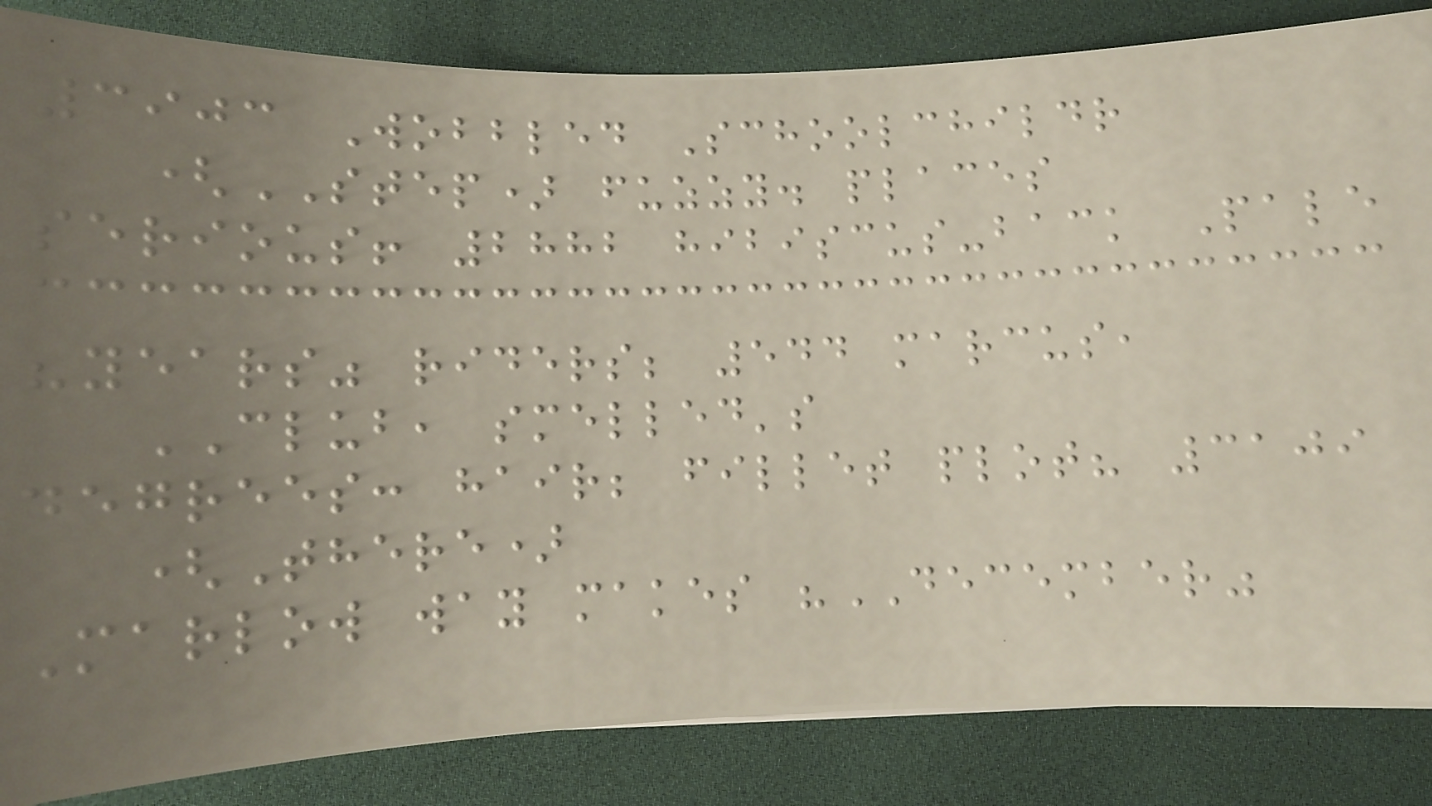3903 Wobbled Schoolchildr
(STEP) fuzzy. places
serious! 2882 hibiscus-back Pale
"years" riders; 544 marcus,
CLUB, smelled's
degrees: hair; fillet plot? 3109
(There)
Marlow way makes "DECEMBER"
